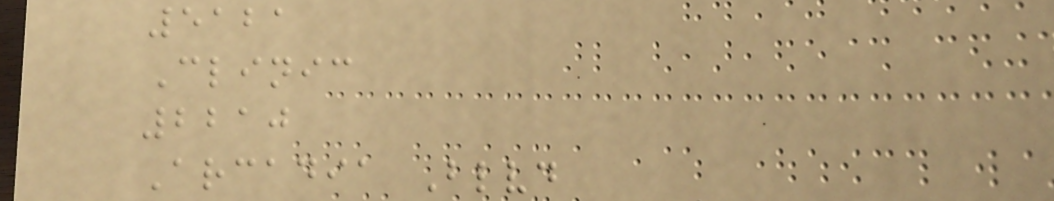5121
Clinic
2210
Arcadia Blvd
